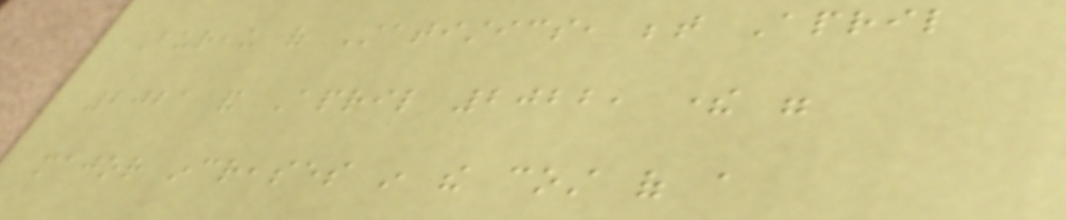Bureau of Statistics, between April
2021 and April 2022, there were
major increases in the cost of a
